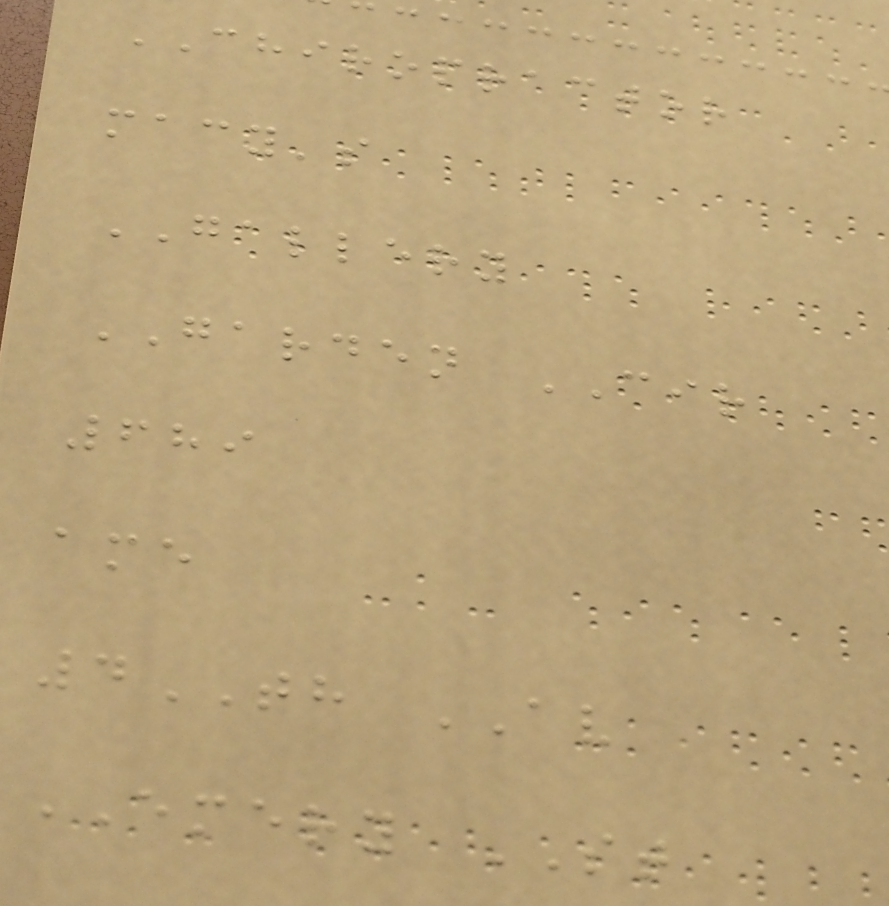CHIROPRACTOR
macy's
GALLERY
GARDEN CIR
689
ame
4TH AV
EMERY ST
